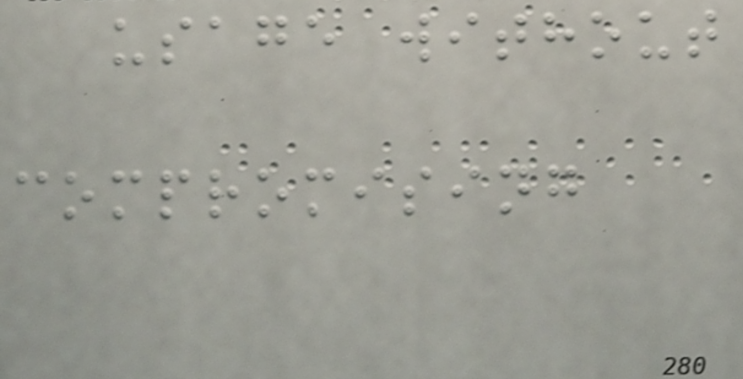usage without
compromising
